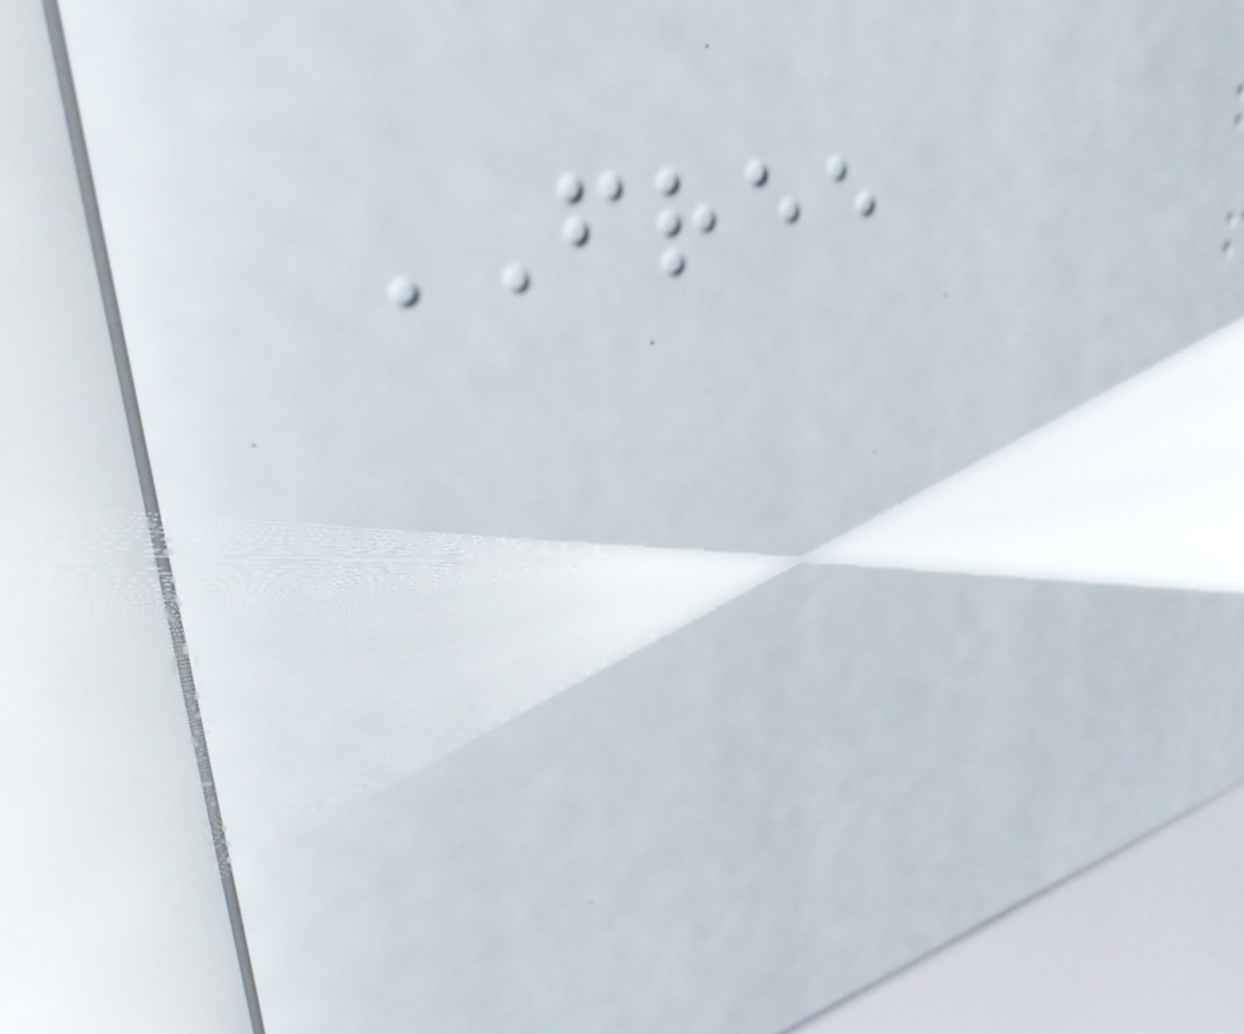FREE
